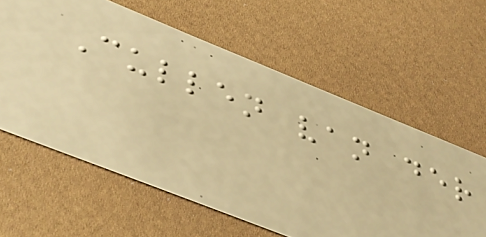Cullen van der
